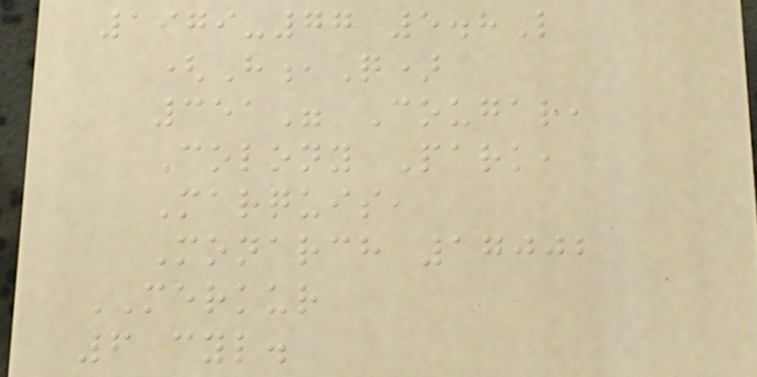1979-77 5.8L
(H,Q)
351" Cougar,
Colony Park,
Marquis,
Monarch 17002
MERKUR
6 cyl.
